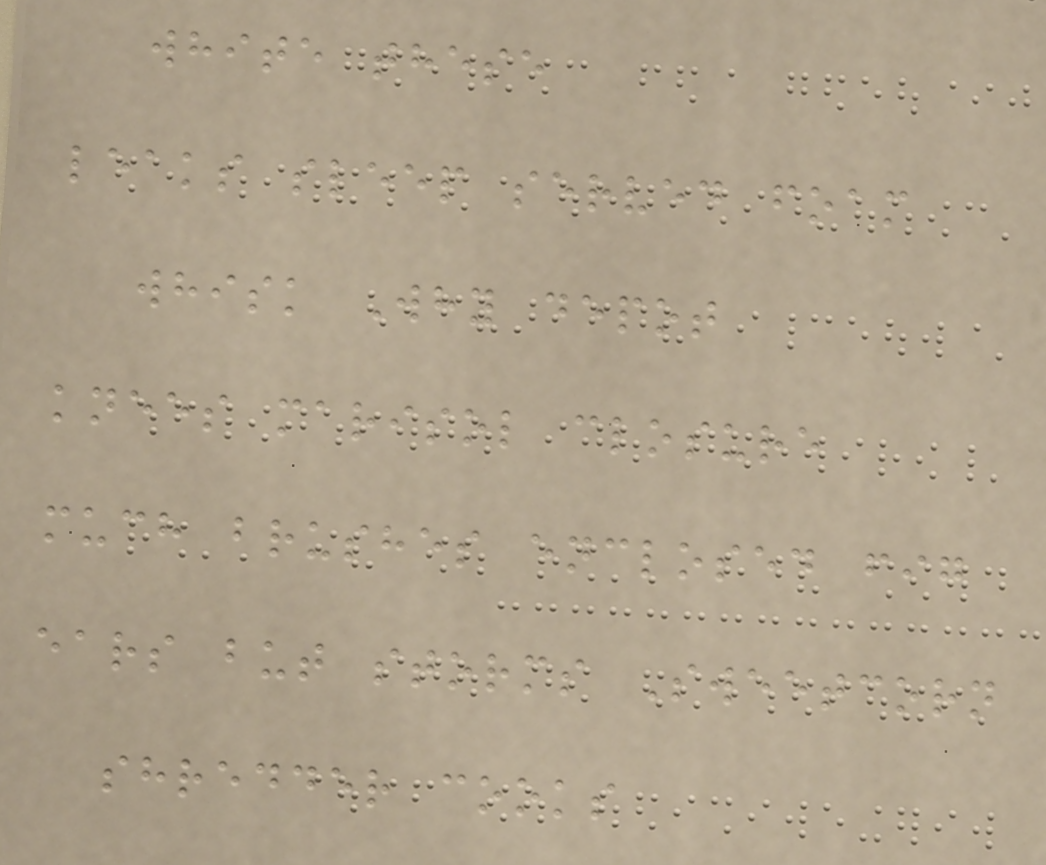white these
leaks sleep served foam
whisk Why depot
knees marisol closure
much brushes enclosed fig
ears but storms Sweetcorn
shredder cooks
